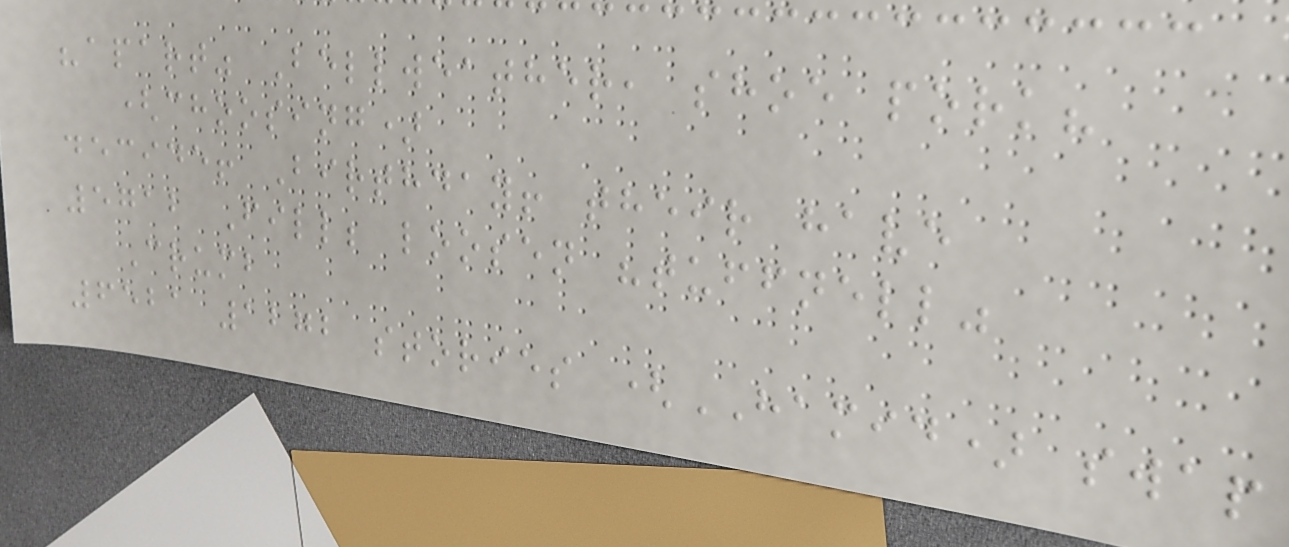"apart" Bellweather, shoe pork?
(choosing)
decide! Birthday! their have
5712 Fill; loosen "tuffnell"
Crumb
6521 1272 stories (HAMID) swap
